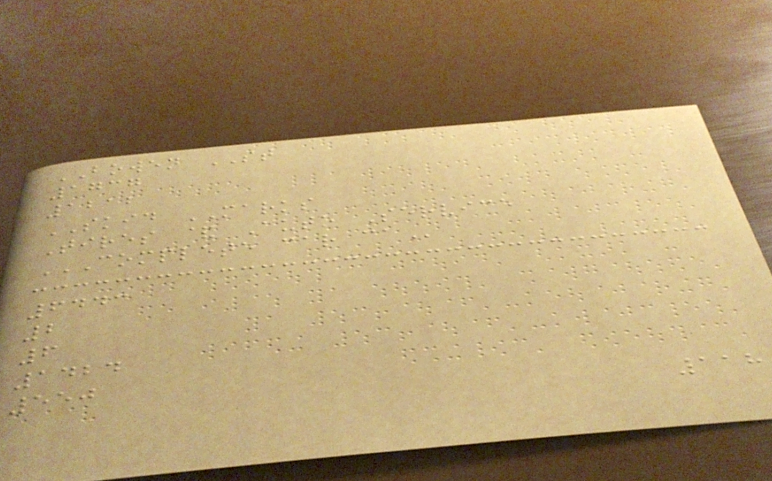BOWEN ST
1737
1212
SKID MARKS
Tires & Auto Service
COMPLETE CAR CA
6443
2
6
1424
550
118
